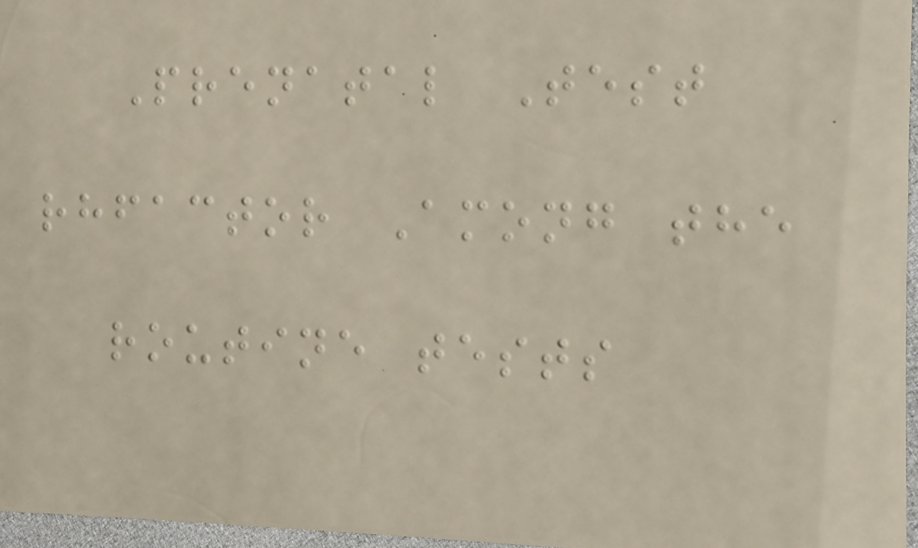Prenatal Test
rhfactor Among the
routine tests
